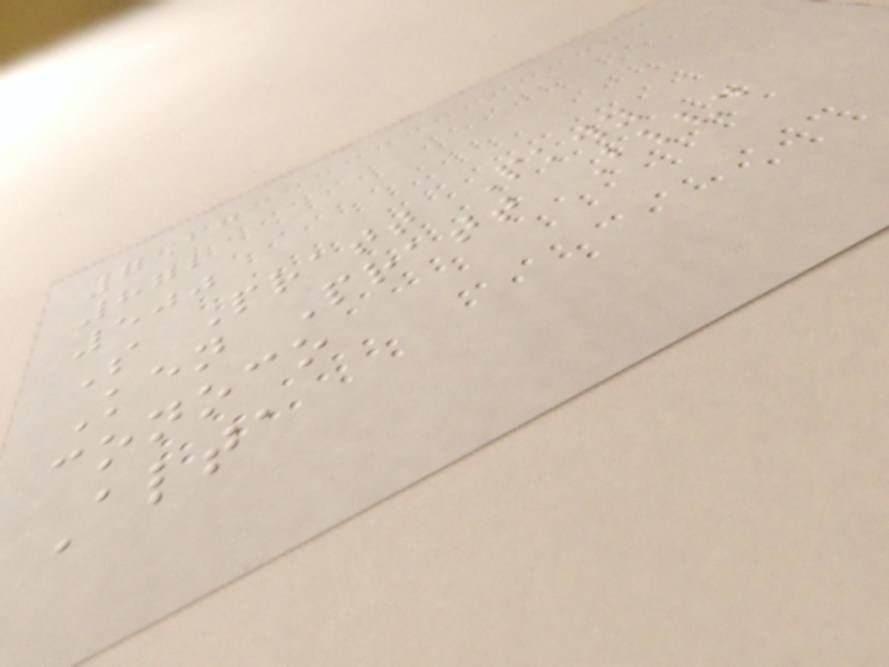7513
872
500
S Pratt Pkwy
Ken Pratt Blvd
conoco
Alta
